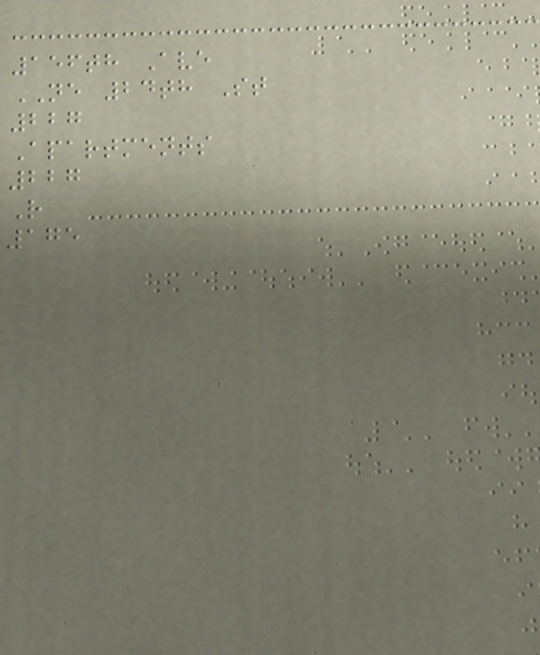156th Ave
NE 24th St
227
Apartments
227
R
175
